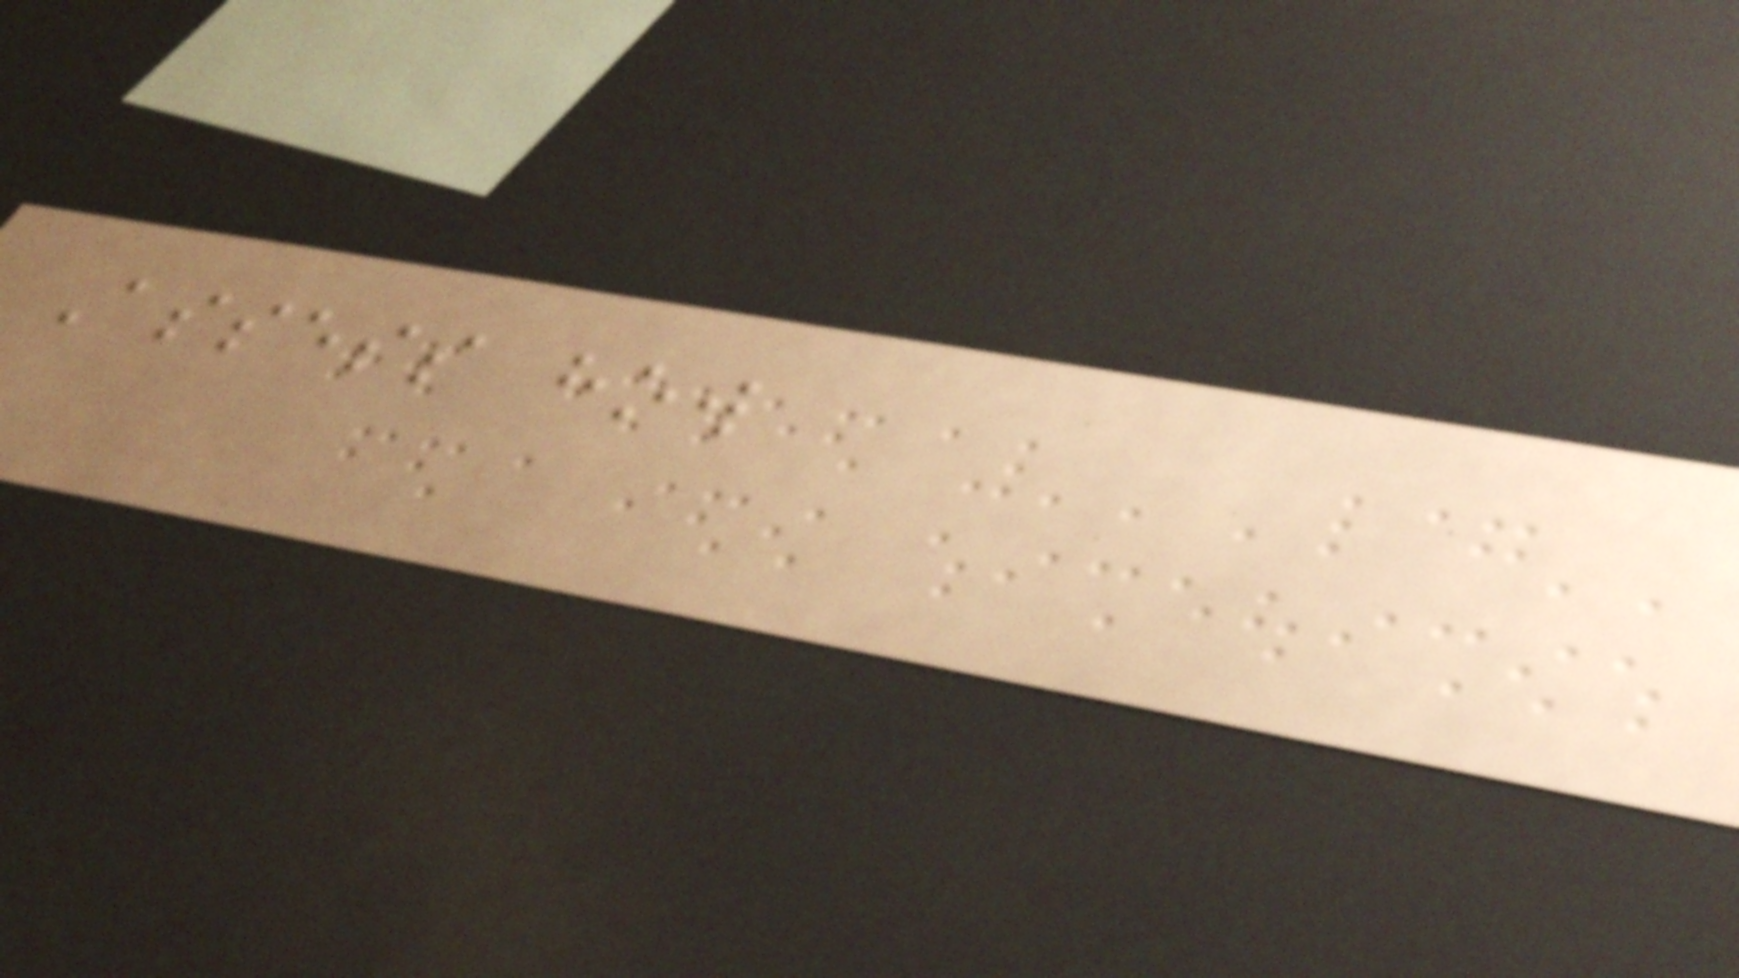Assess how
